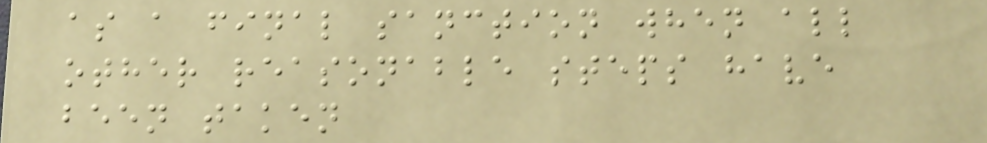as a final sanction when all
other reasonable steps have
been taken
